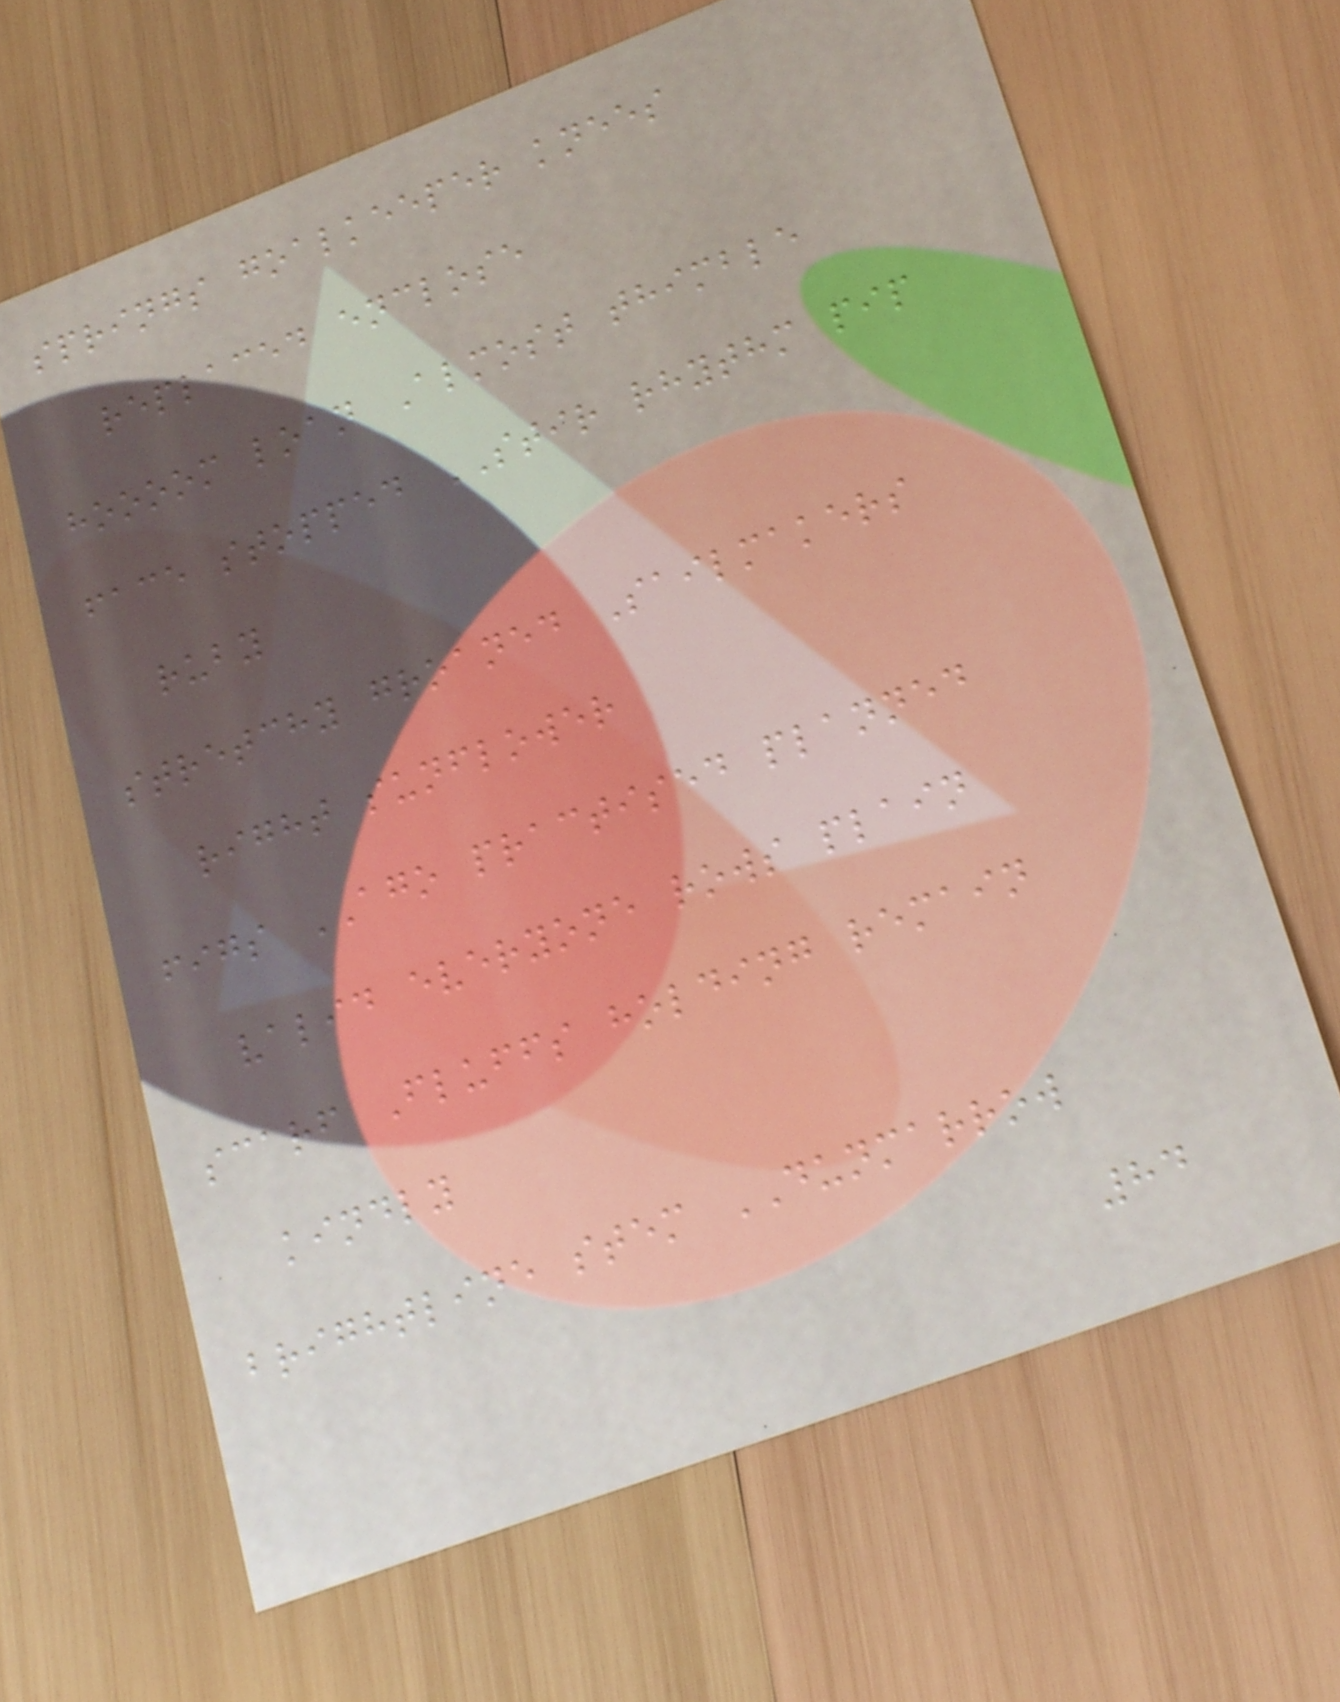springs goalkeeper knees
replaced enclose
hoooom loan Almost thimble
face stopped STIR rhythm pip
ruby
stretchy groaned Sailmakers
right sunflower
figs AGO practised planned
valid everyone rows plain
scarf Fluffs holding remain
kindly
brightline stem DUNMARROW
84
